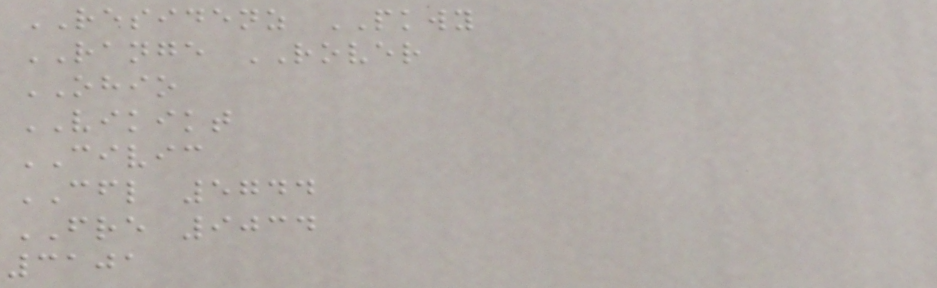RESIDENZ PKWY
RANGE ROVER
OHIO
VIKIKT
CIVIC
CFL 5744
FRE 9034
3101
